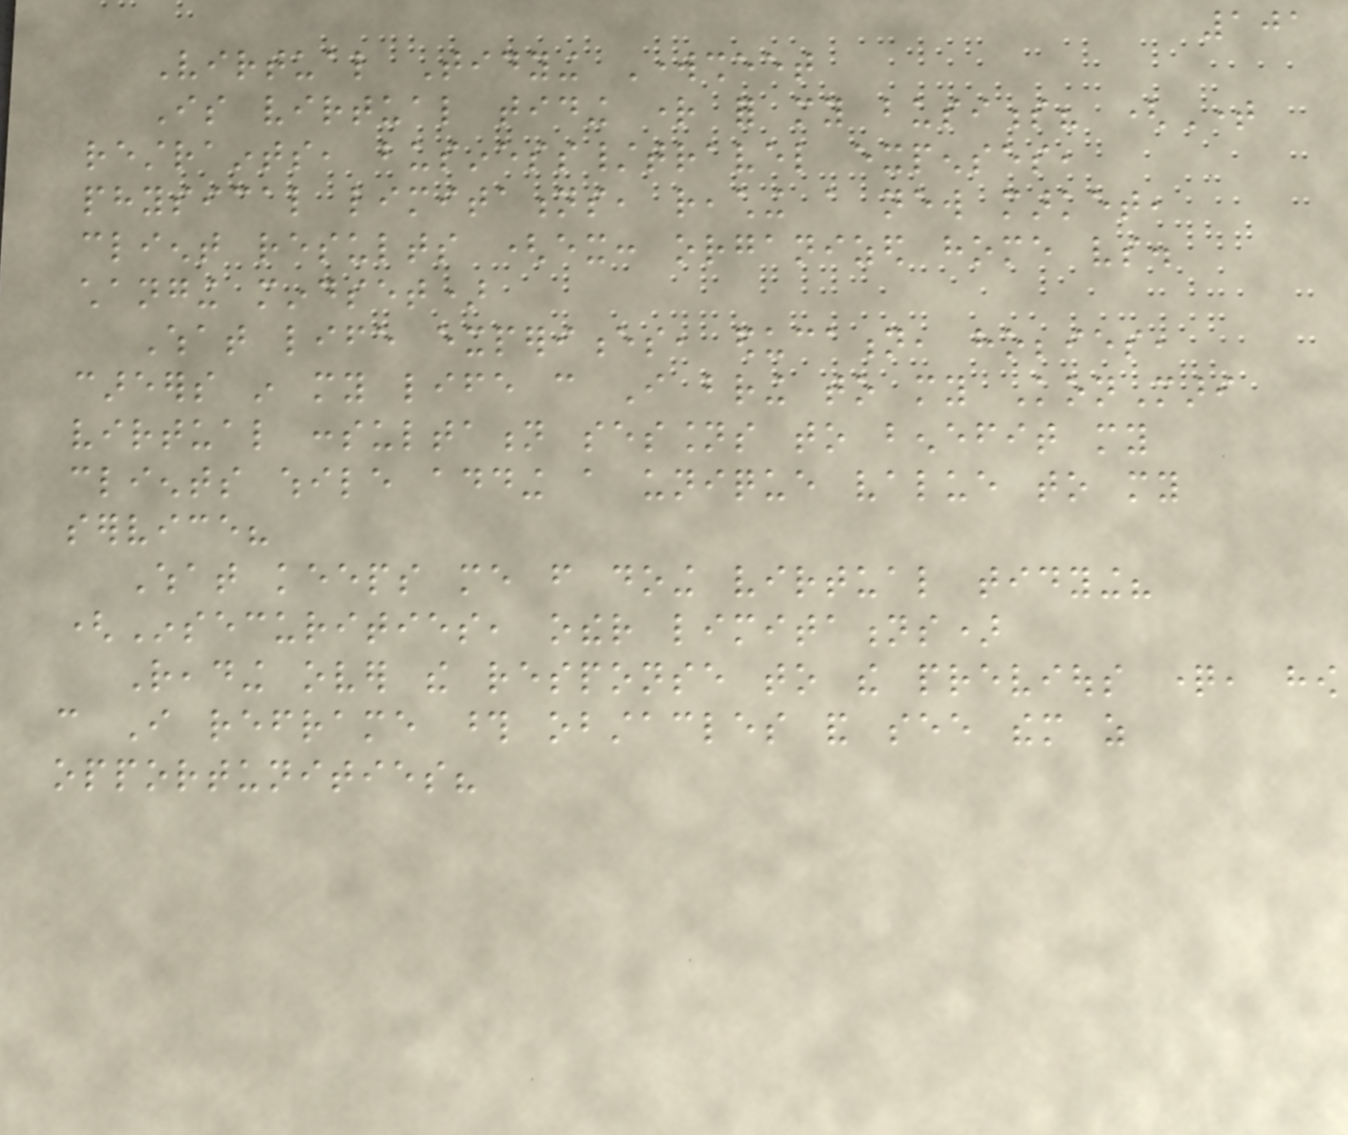101
Virtual Tidying Worksheet
Is virtual tiding right for my business? (Time
restraints, business/travel expenses,
physical limitations, reaching a new market,
client results (ex: organized home vs.
changing mindset)
What life experiences, education, hobbies,
careers in my life can I bring to my KonMari
virtual consultation sessions to benefit my
clients while adding a unique value to my
service?
What keeps me from doing virtual tidying?
(Insecurities, other limitations)
Reading over the response to the previous question, how
can I reframe those obstacles and see them as
opportunities?
